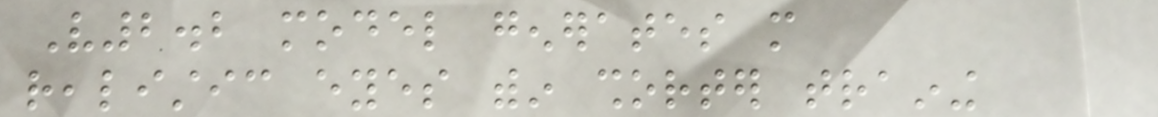V2.2 model generates more
realistic eyes within shorter training
